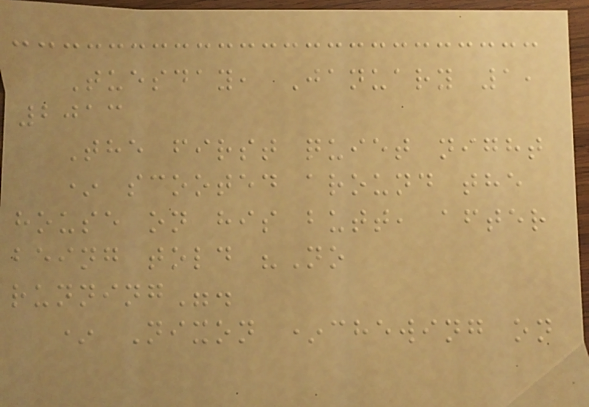Tuesday, January 1,
2013
The first quiet night
* scooted around the
house on his butt, after
being told "No
running".
* Nixon *chewing on
